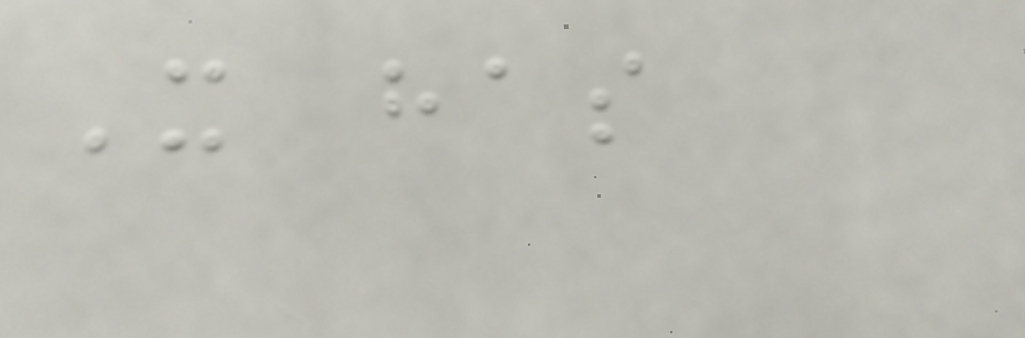It has
